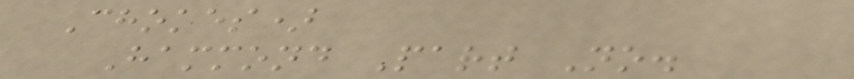Chokes)
Hammond Part No.
